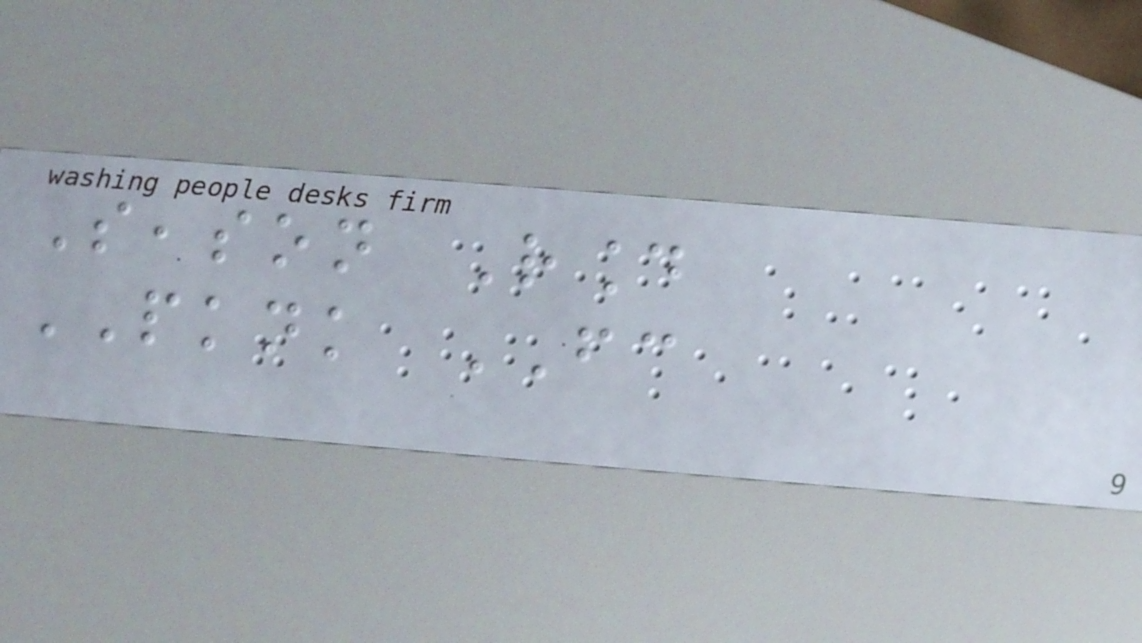Season Round
PKNK FC
